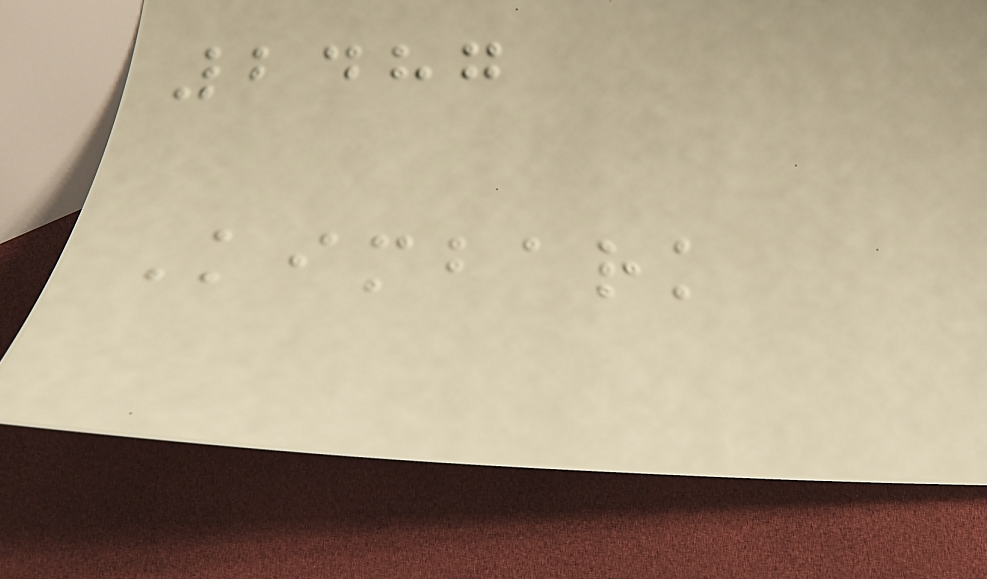2487
Kimbark
